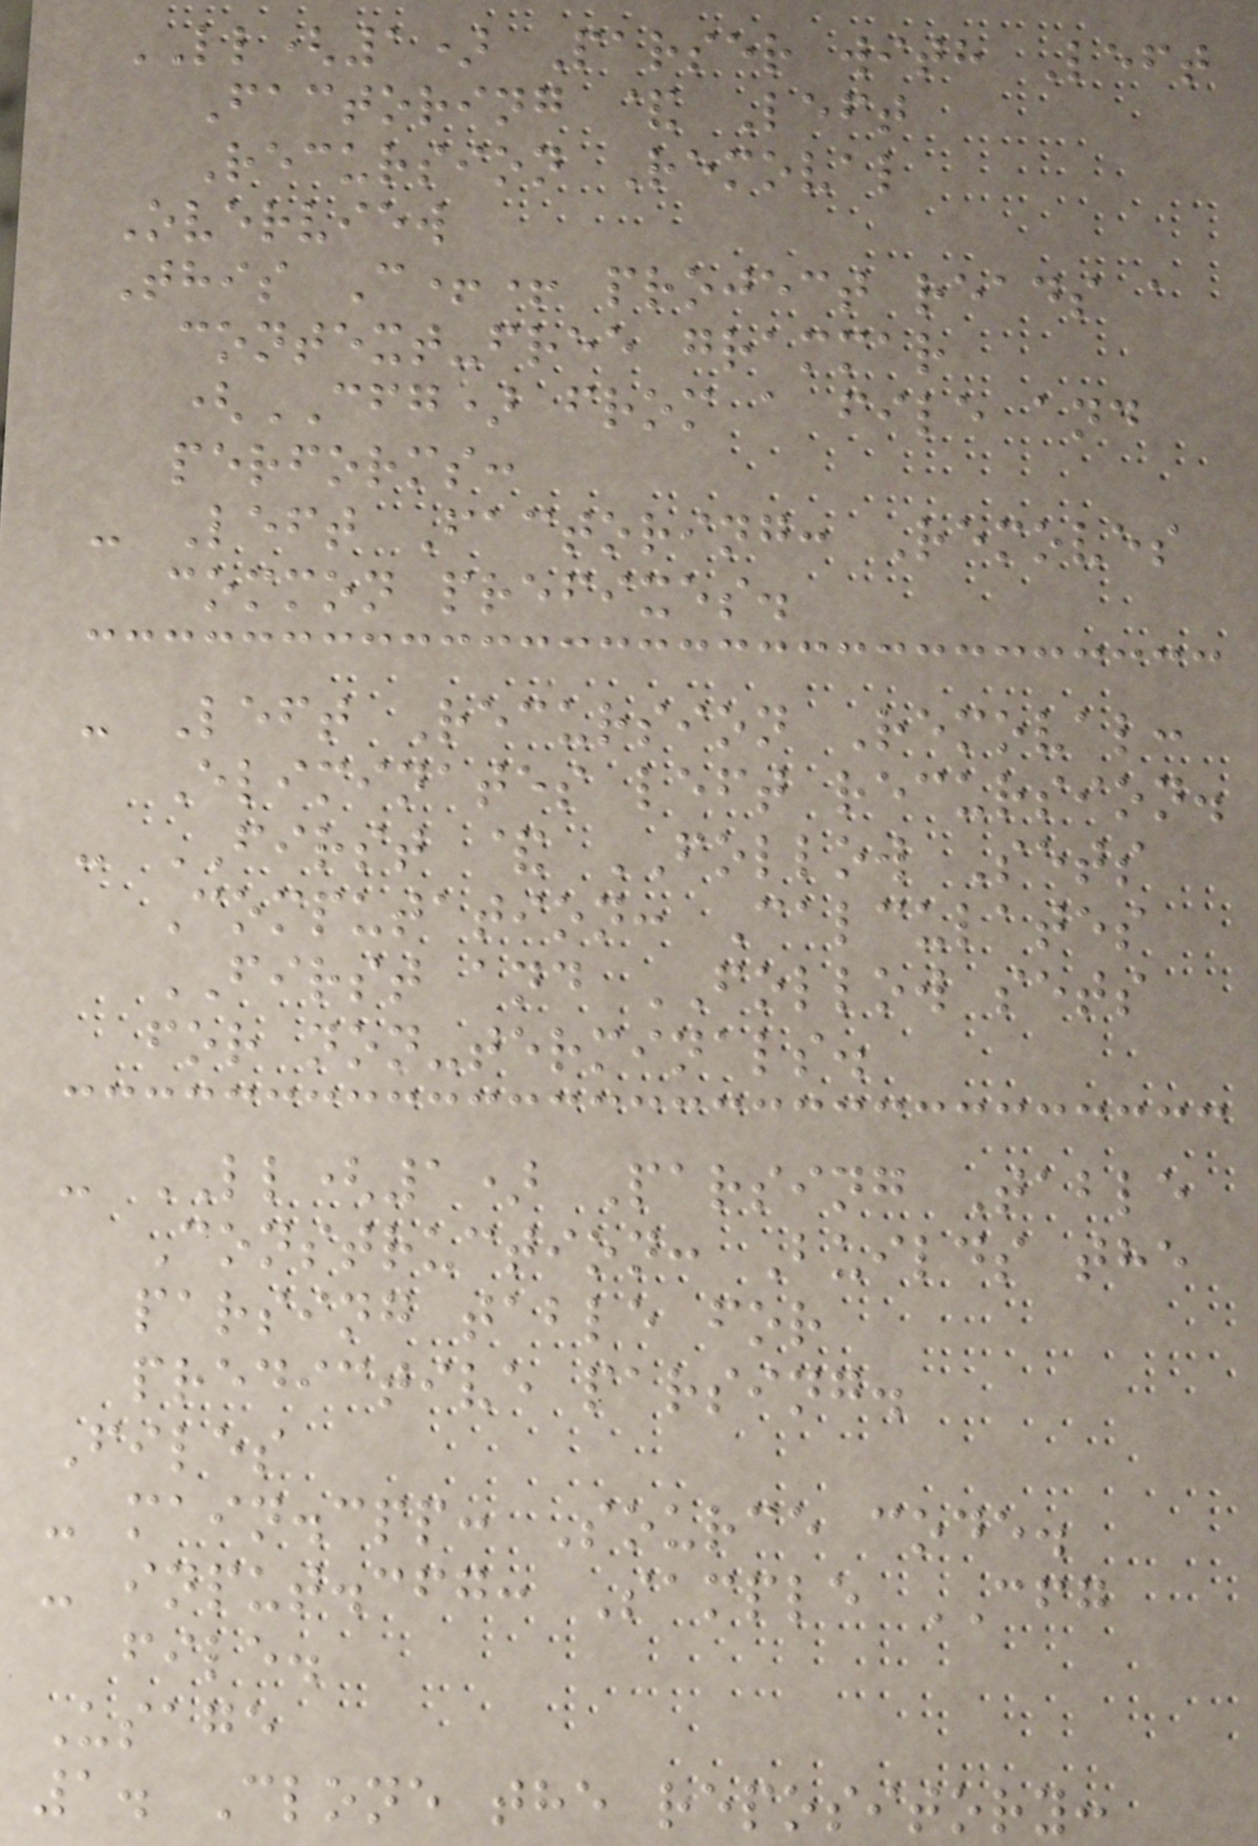LL(1) Parser with Left
Factoring & Left
Recursion Removal
Overview
This C++ project reads a
context-free grammar
(CFG) from a file and
performs:
- Left Factoring: Removes
common prefixes.
- Left Recursion Removal:
Eliminates left recursion.
- FIRST & FOLLOW Sets
Computation: Calculates
FIRST and FOLLOW sets
for non-terminals.
- LL(1) Parsing Table
Construction: Builds the
parsing table for
predictive parsing.
Files
- main.cpp: Source code.
- input.cfg: Sample CFG
file.
Usage
1. Clone the repository:
